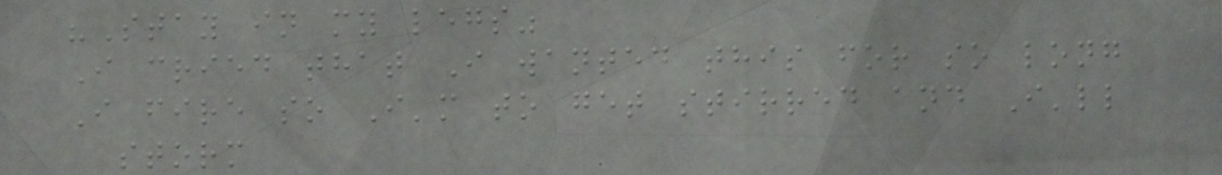"Stay in my legs"
I cried that I wanted this for so long
I fire so I'm to get stirred and I'll
storm
